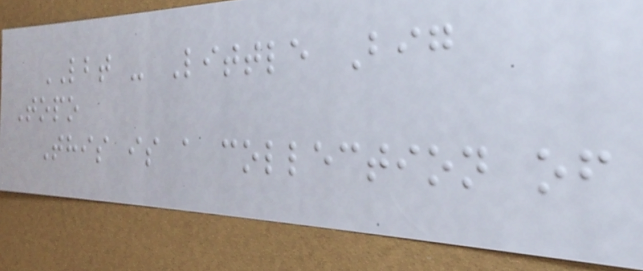LBT - Little Big
Topo
This is a collection of
